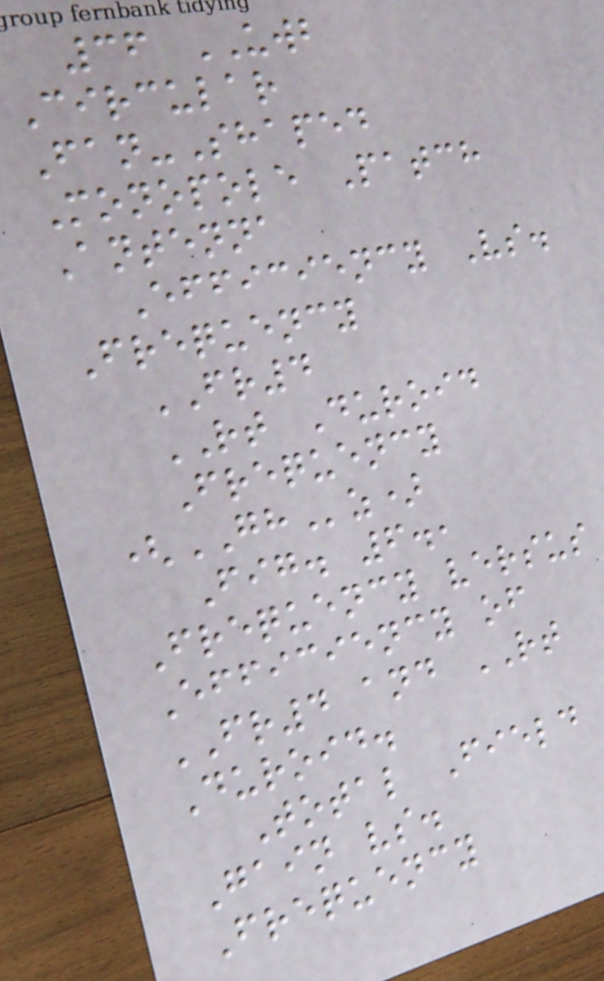36 UWB
Circular
Fan-Shaped
Monopole Patch
Antenna
Efficiency Vs.
Frequency
FR4
RT Duroid
Frequency
(GHz)
Fig. 6.,
Frequency versus
Efficiency of
FR4 and RT
Duroid.
Total Field
Gain vs.
Frequency
